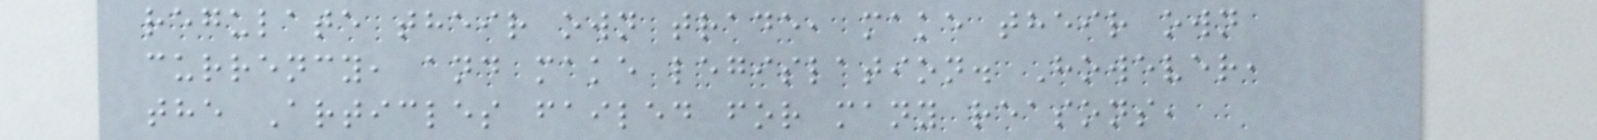regulate their own trade, make their own
currency, and make legislation. However,
the Articles failed for many reasons,
